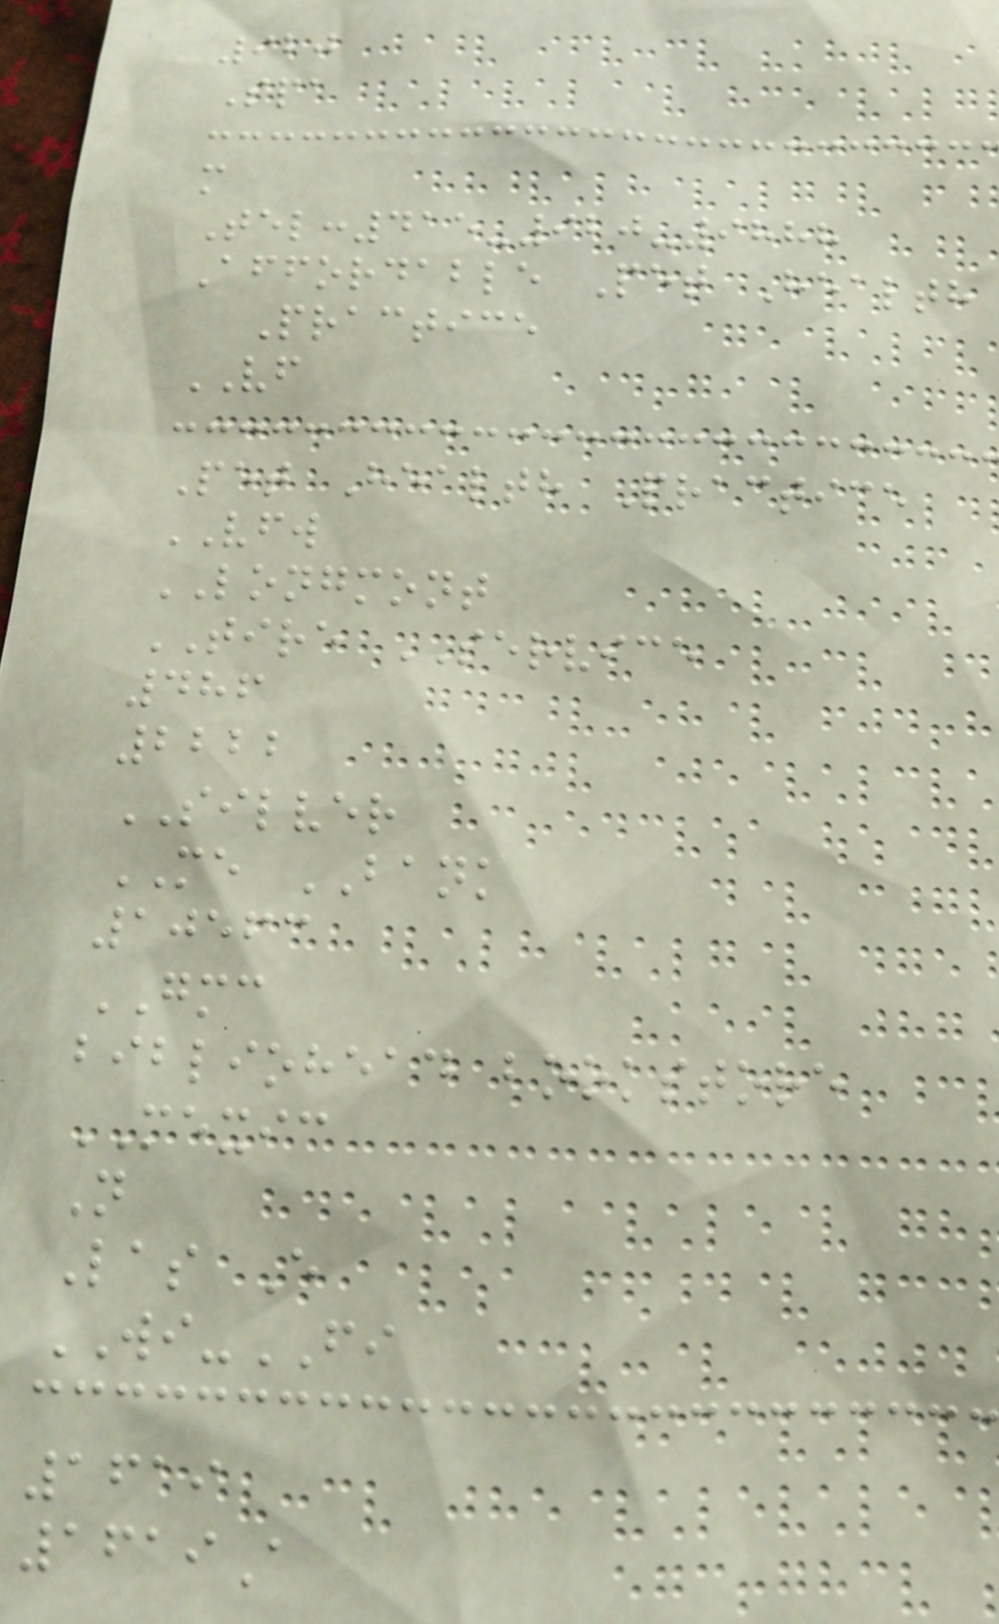920
Spa
m
Tel:415-920-9888
Affordable Pet Health
Practice
VF
Pet Health Practice
VFW
LONGMONT
TIRE SERVICE
486
2222
SILVER
ME BANK
10563
GMC
bibliohead bookstore
MEXIC
N
Las E
WI-FI
1619
1619A
